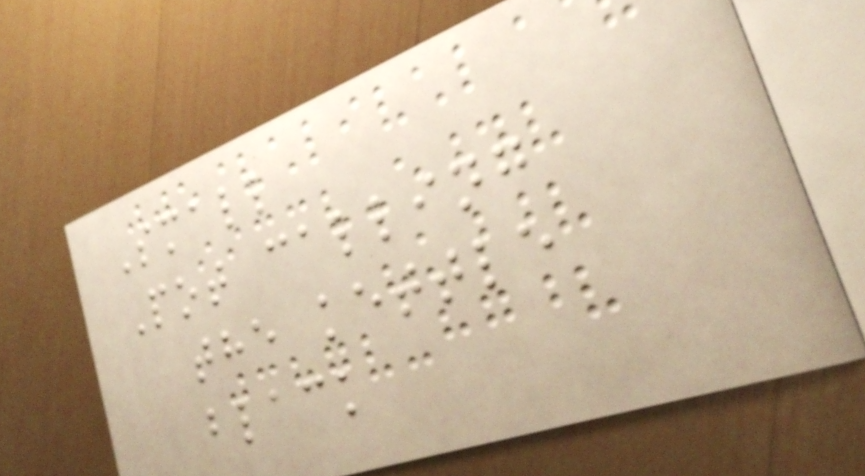Small
Pot calling
the kettle
black
